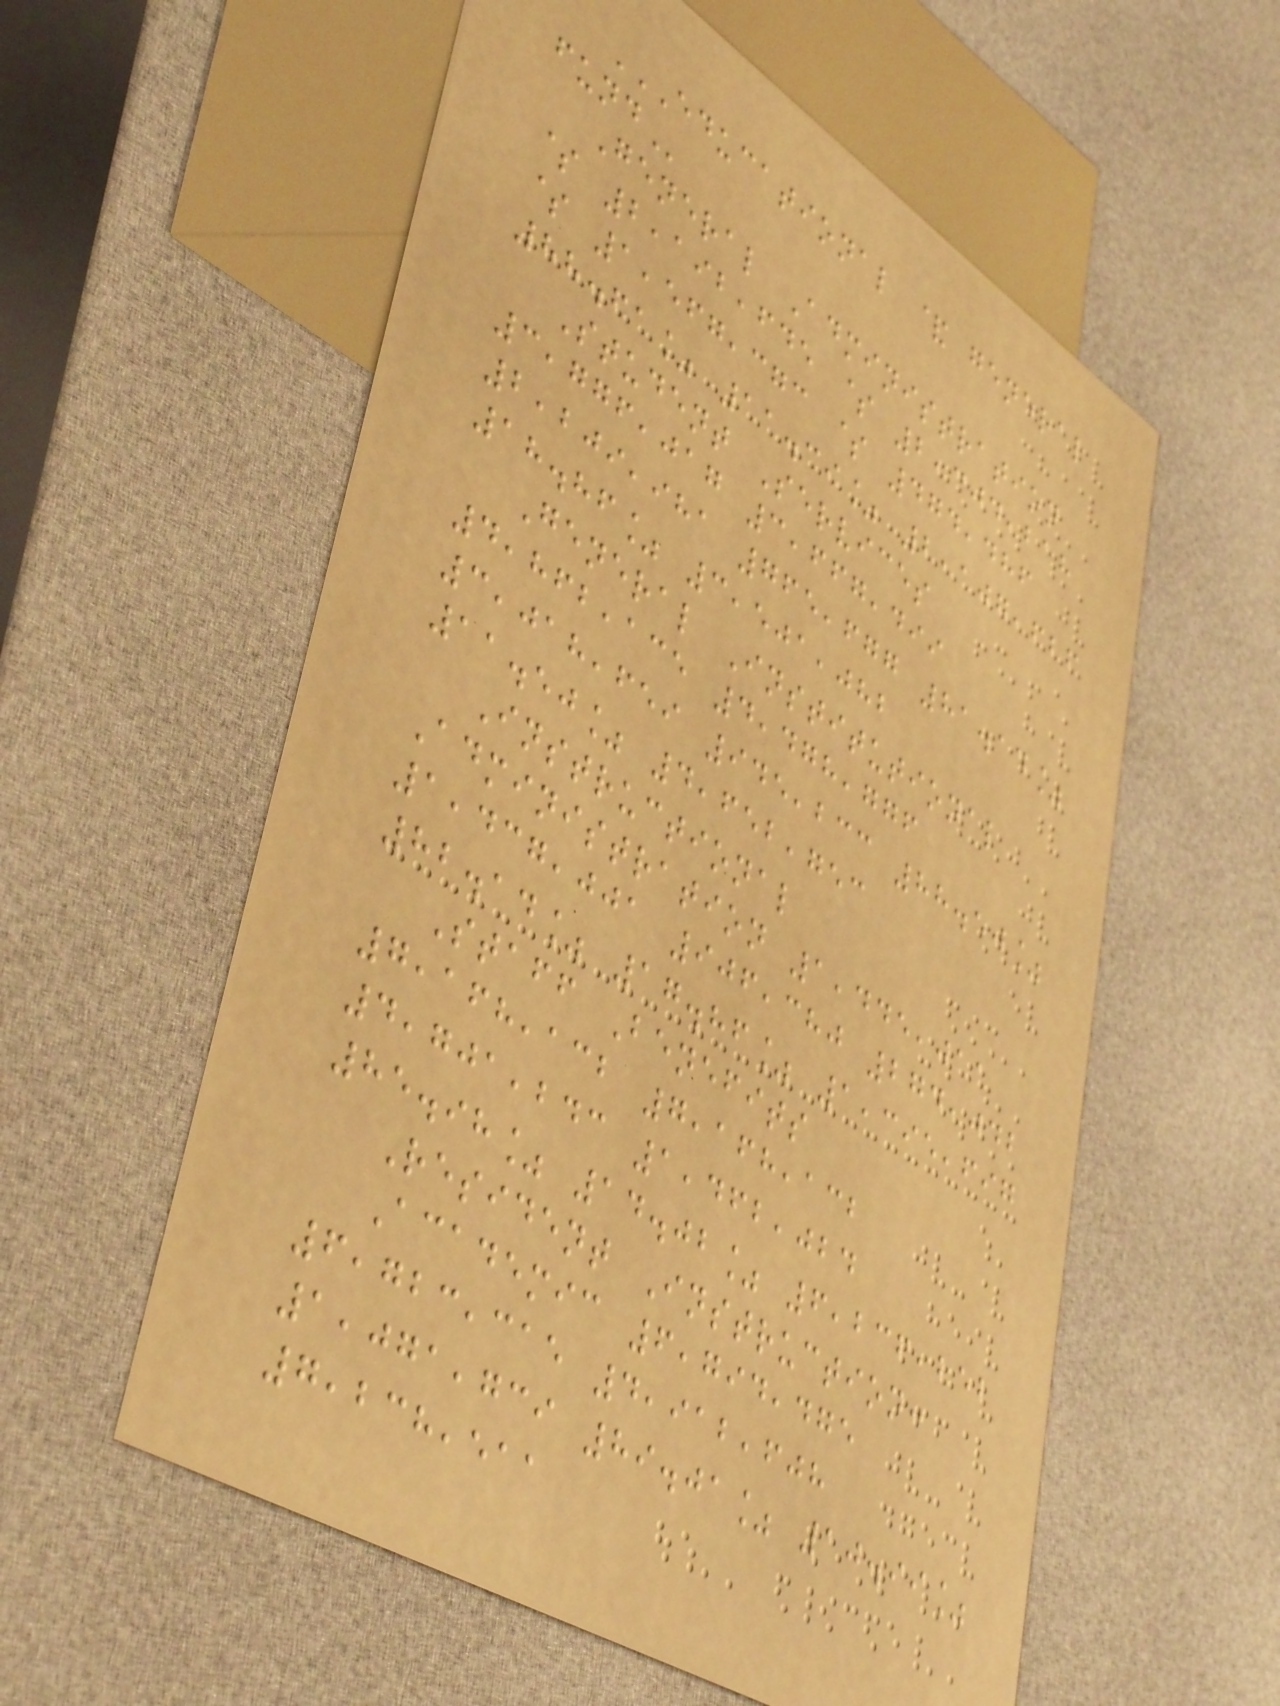EDUCATIONAL & GENERAL
FUND
General Administration
$ 2,192,645 $ 2,304,218
$ 1,567,373 $ 474,486
88.61% 11.39% 2,107,626
Student Services
3,776,017 3,667,499
2,209,981 765,677 81.14%
18.86% 3,501,082
General Institutional
4,862,135 4,478,776
3,018,659 945,233 88.50%
11.50% 4,652,753
Instructional
Administration 1,445,011
1,437,001 906,380 274,042
82.14% 17.86% 1,395,697
Staff Benefits
7,168,132 7,168,132
4,701,243 1,462,024
85.98% 14.02% 6,236,252
Resident Instruction:
Academic 6,794,475
6,723,315 4,912,608
1,071,739 89.01% 10.99%
7,238,511
